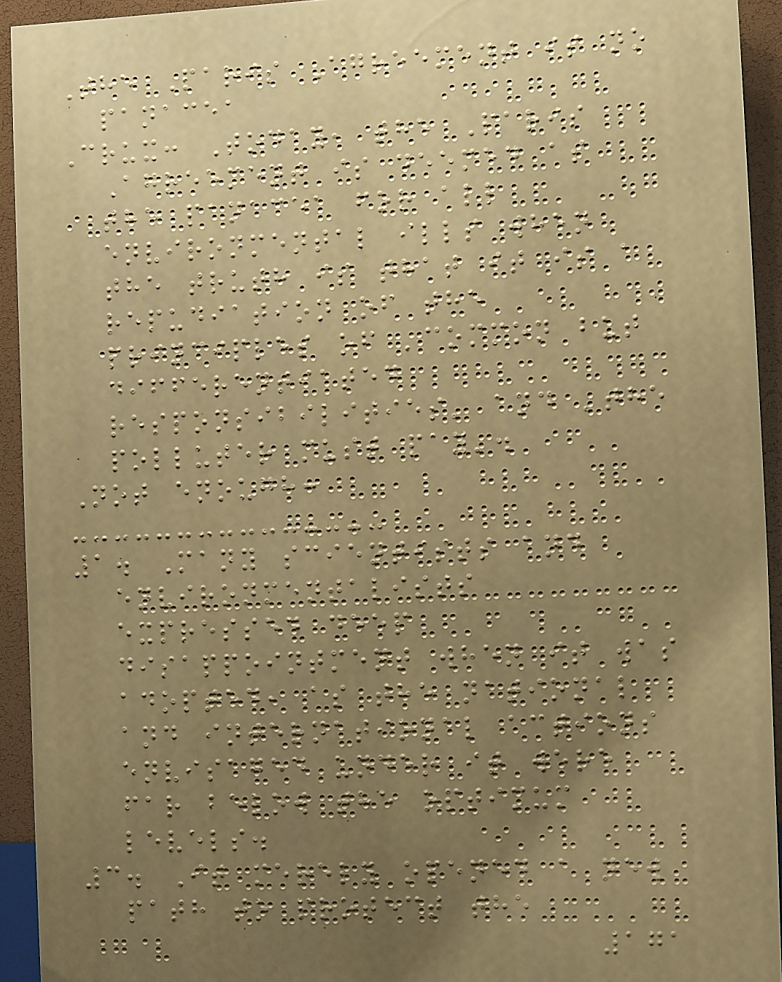The Paris Agreement is no
panacea
Crux: Today, the Paris
Agreement is deemed as
the panacea for all
environmental ills when
the truth is that it is a
repudiation of the
principles of 'common but
differentiated
responsibilities' and 'the
polluter must pay'.
Not enough:
1. Many scientists and
environmentalists
expressed deep
disappointment when it was
adopted, as the national
and international actions
envisaged under it were
far below the optimum
levels.
3. It merely opened a new
path to protect the
171
